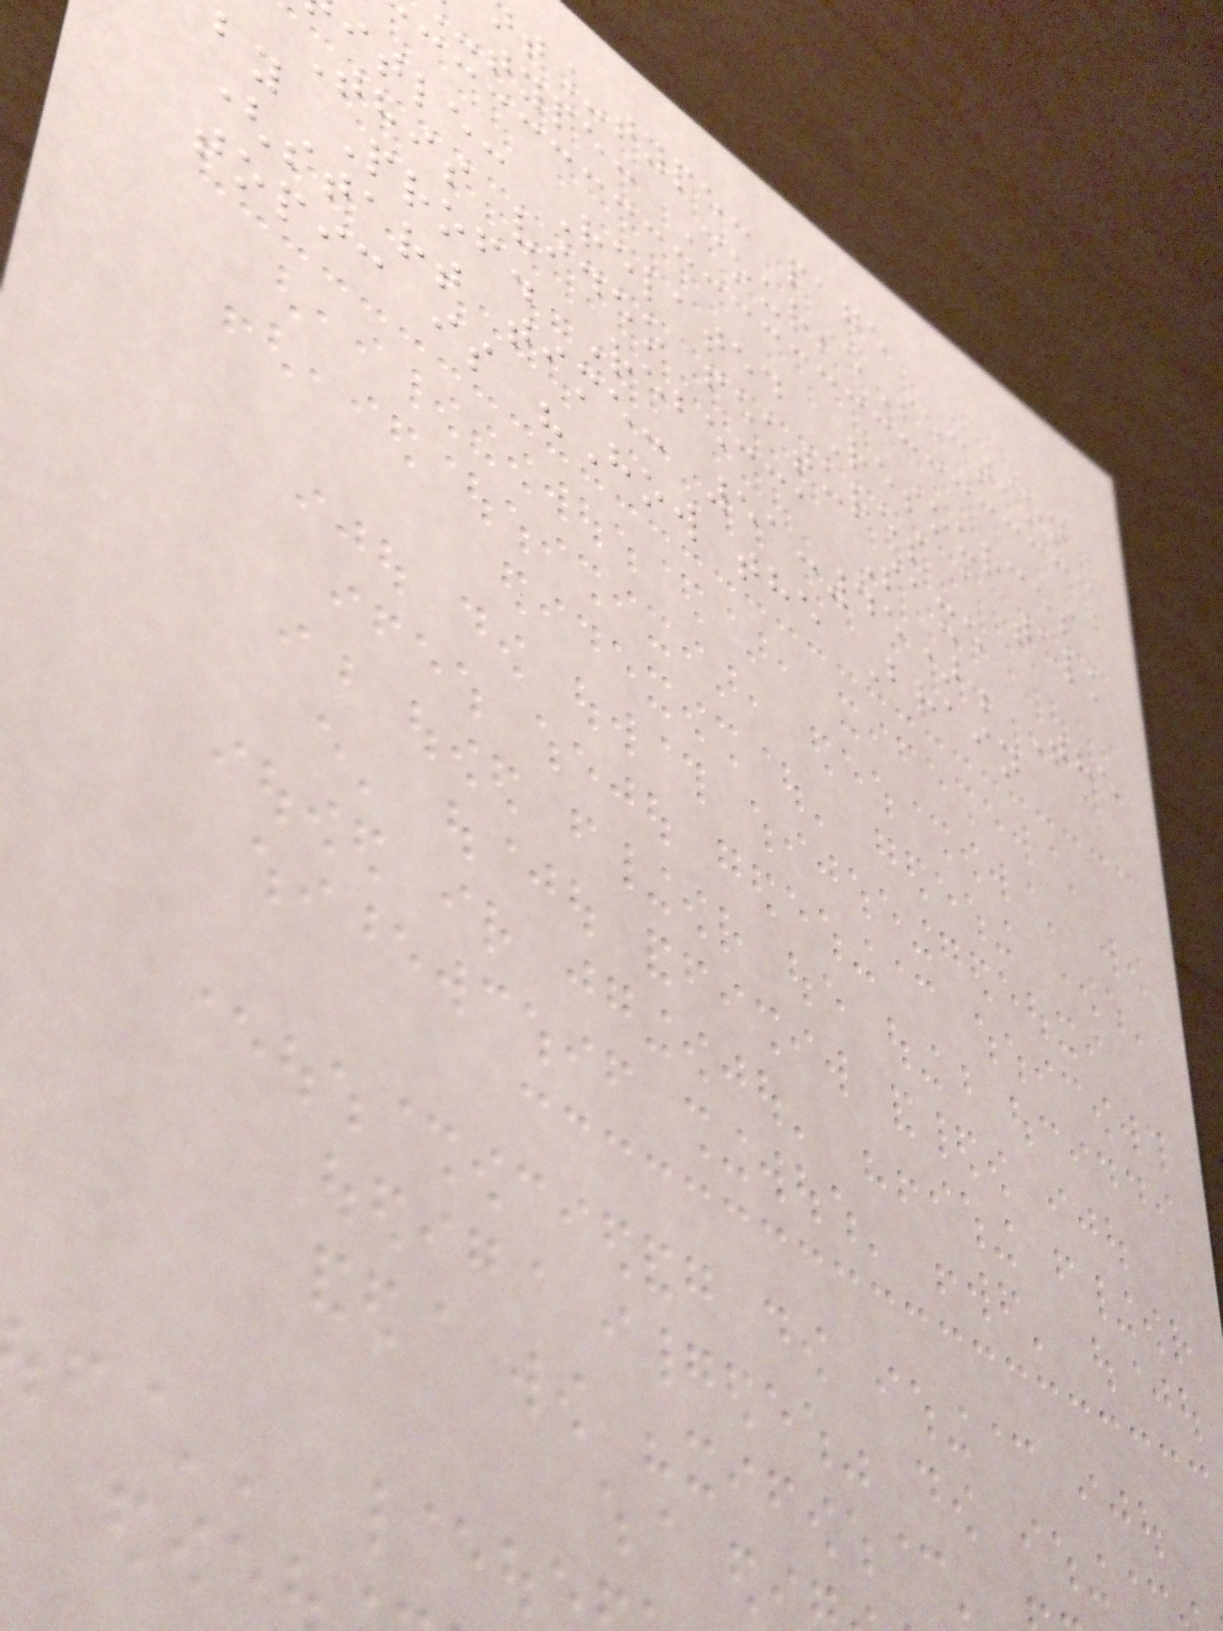t_type: page
type: CourseSection
itle: Related Resources
This video features a talk
by Prof. Rebecca Saxe
(start time: 51:45). The
topic is "How the Brain
